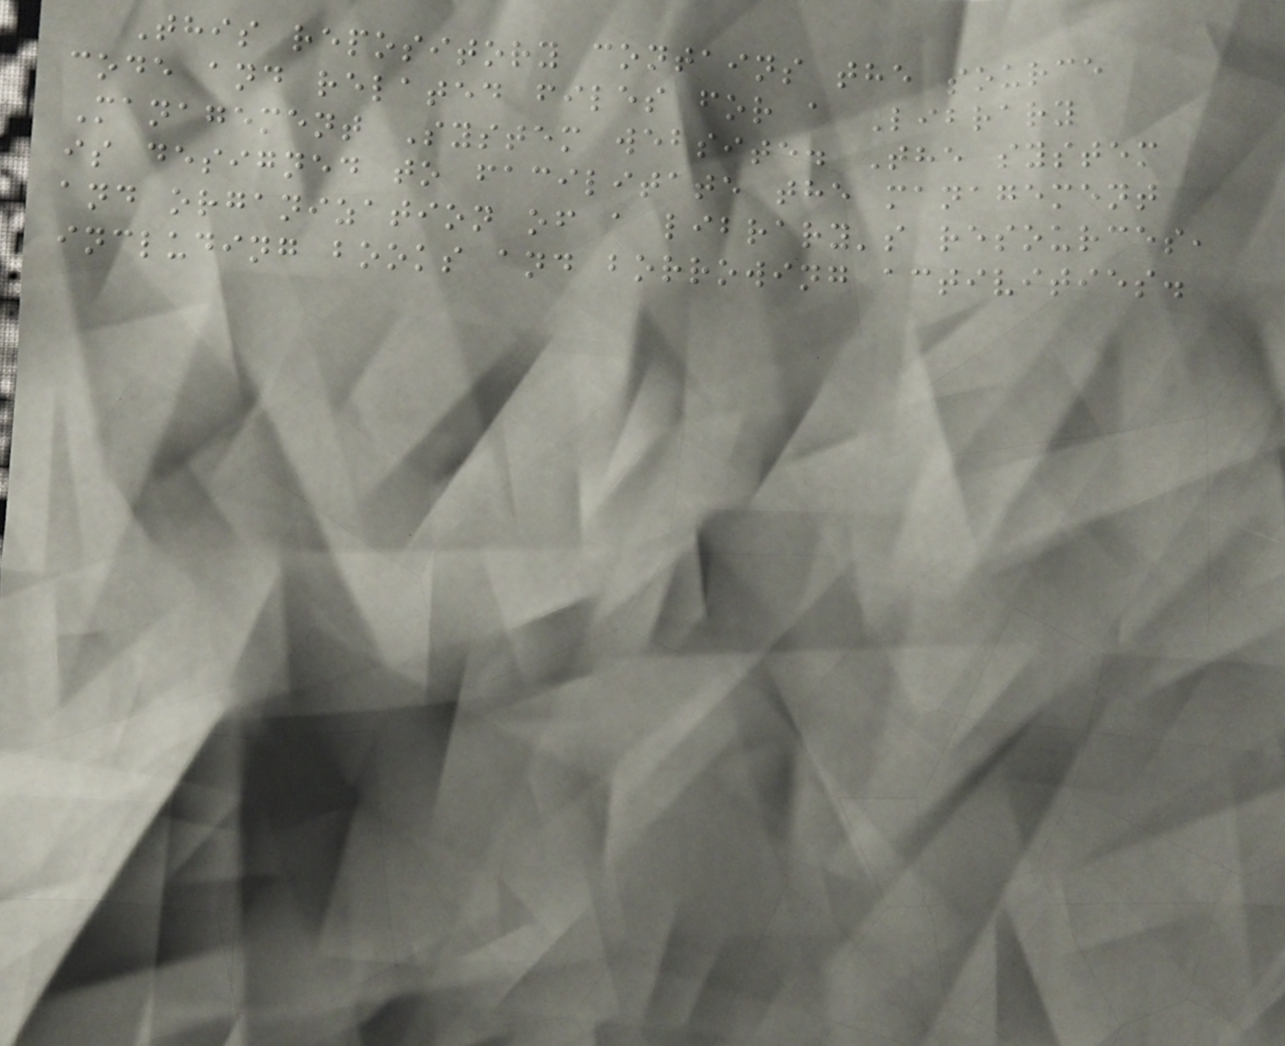This repository contains the source
code and related files for a Library
Management System website. The system
is designed to facilitate the management
and organization of a library's resources,
including books and borrowing activities.
